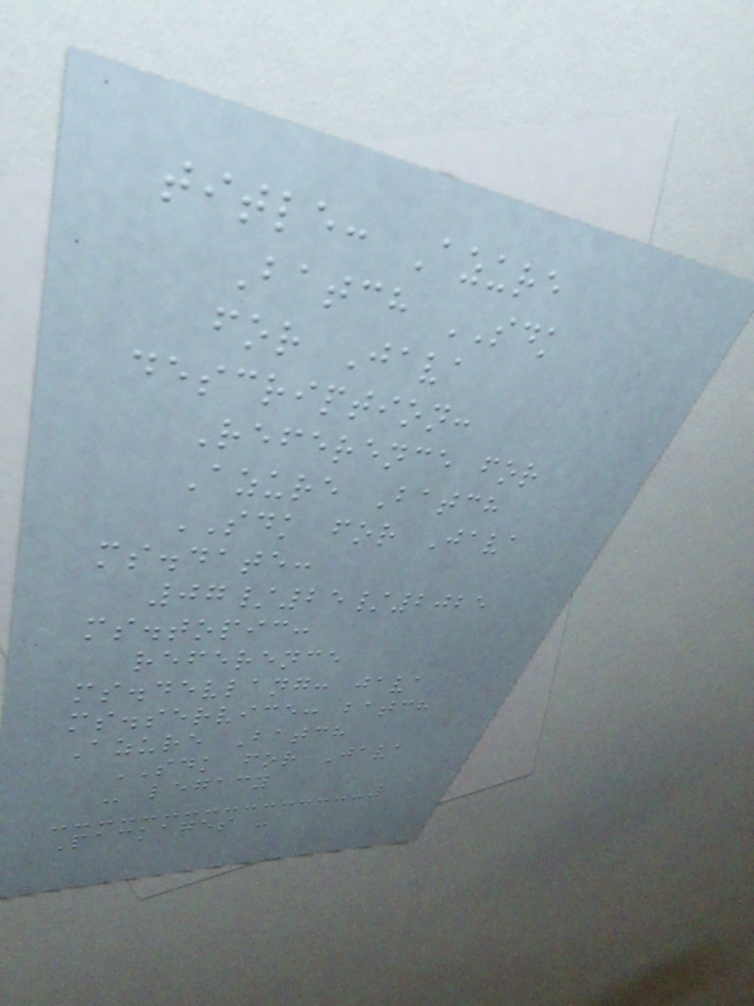title: Azure
Batch SDK
for Java
description:
Reference for
Azure Batch
SDK for Java
ms.date:
07/25/2025
ms.topic:
reference
ms.devlang: java
ms.service: batch
Azure Batch
SDK for Java
- legacy
Packages -
